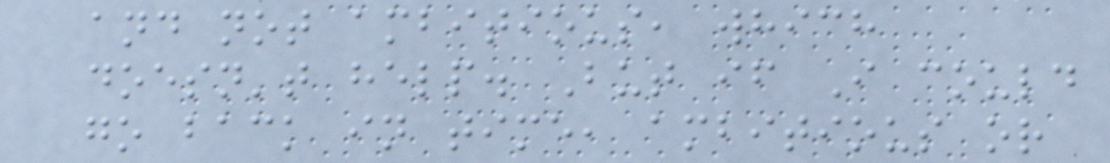and not ambitious, which
doesn't help. But if I could
go back in time, ambitious or
